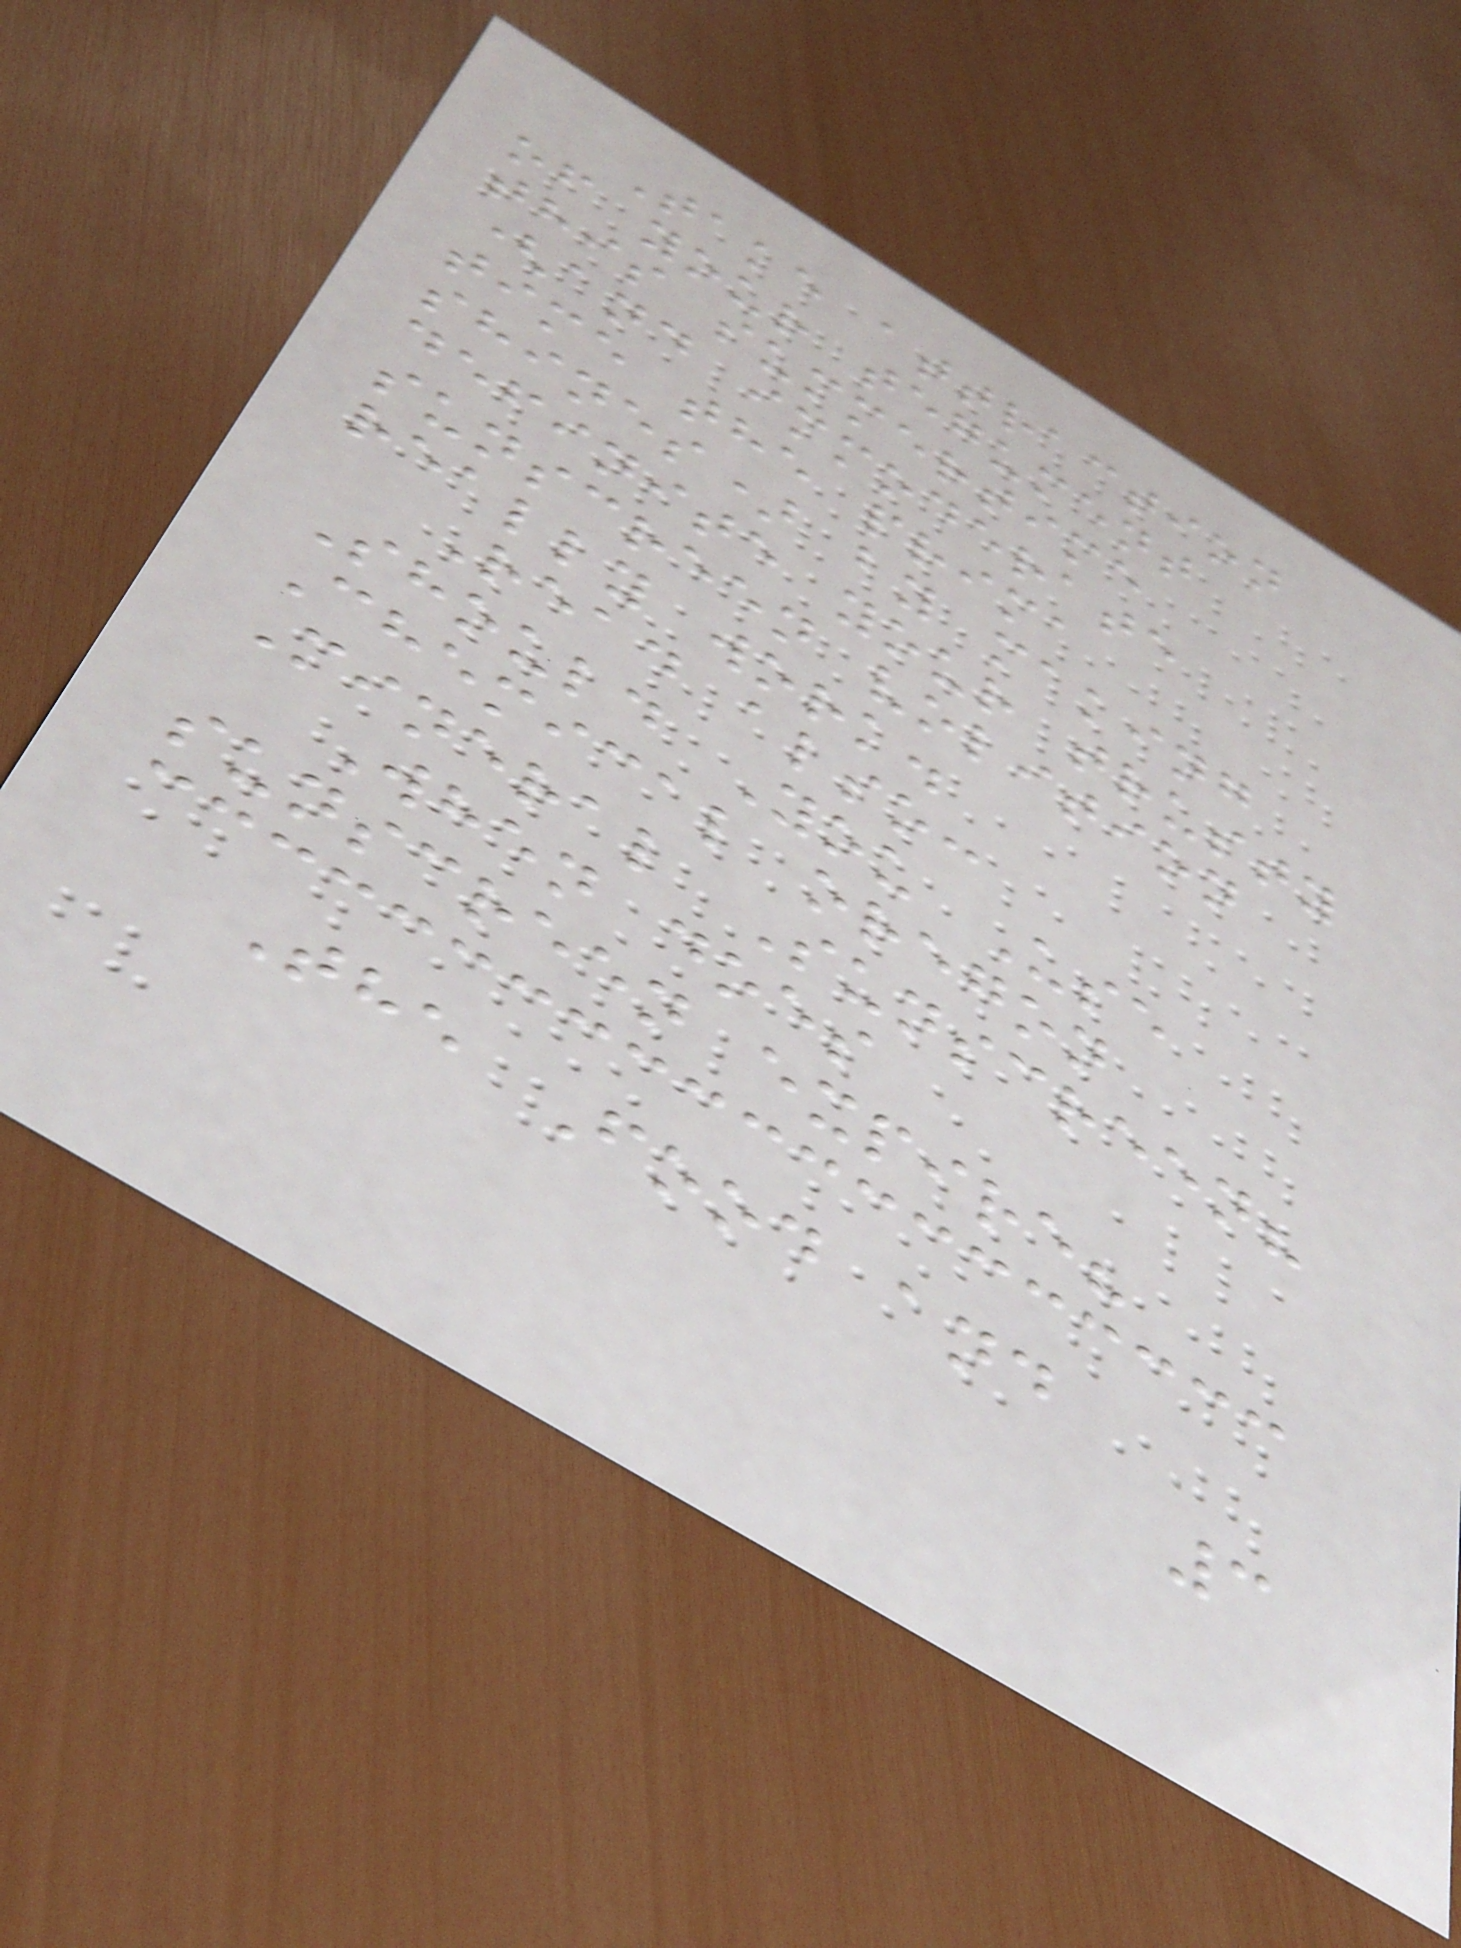Take attraction
of your tegument
this summertime
(and immoderate
time the prima
shines) by making
definite your trusty
sunscreen volition
really work.
Read also:
Should You Use
Chemical oregon
Mineral Sunscreen?
When does
sunscreen expire?
The Food and
3
